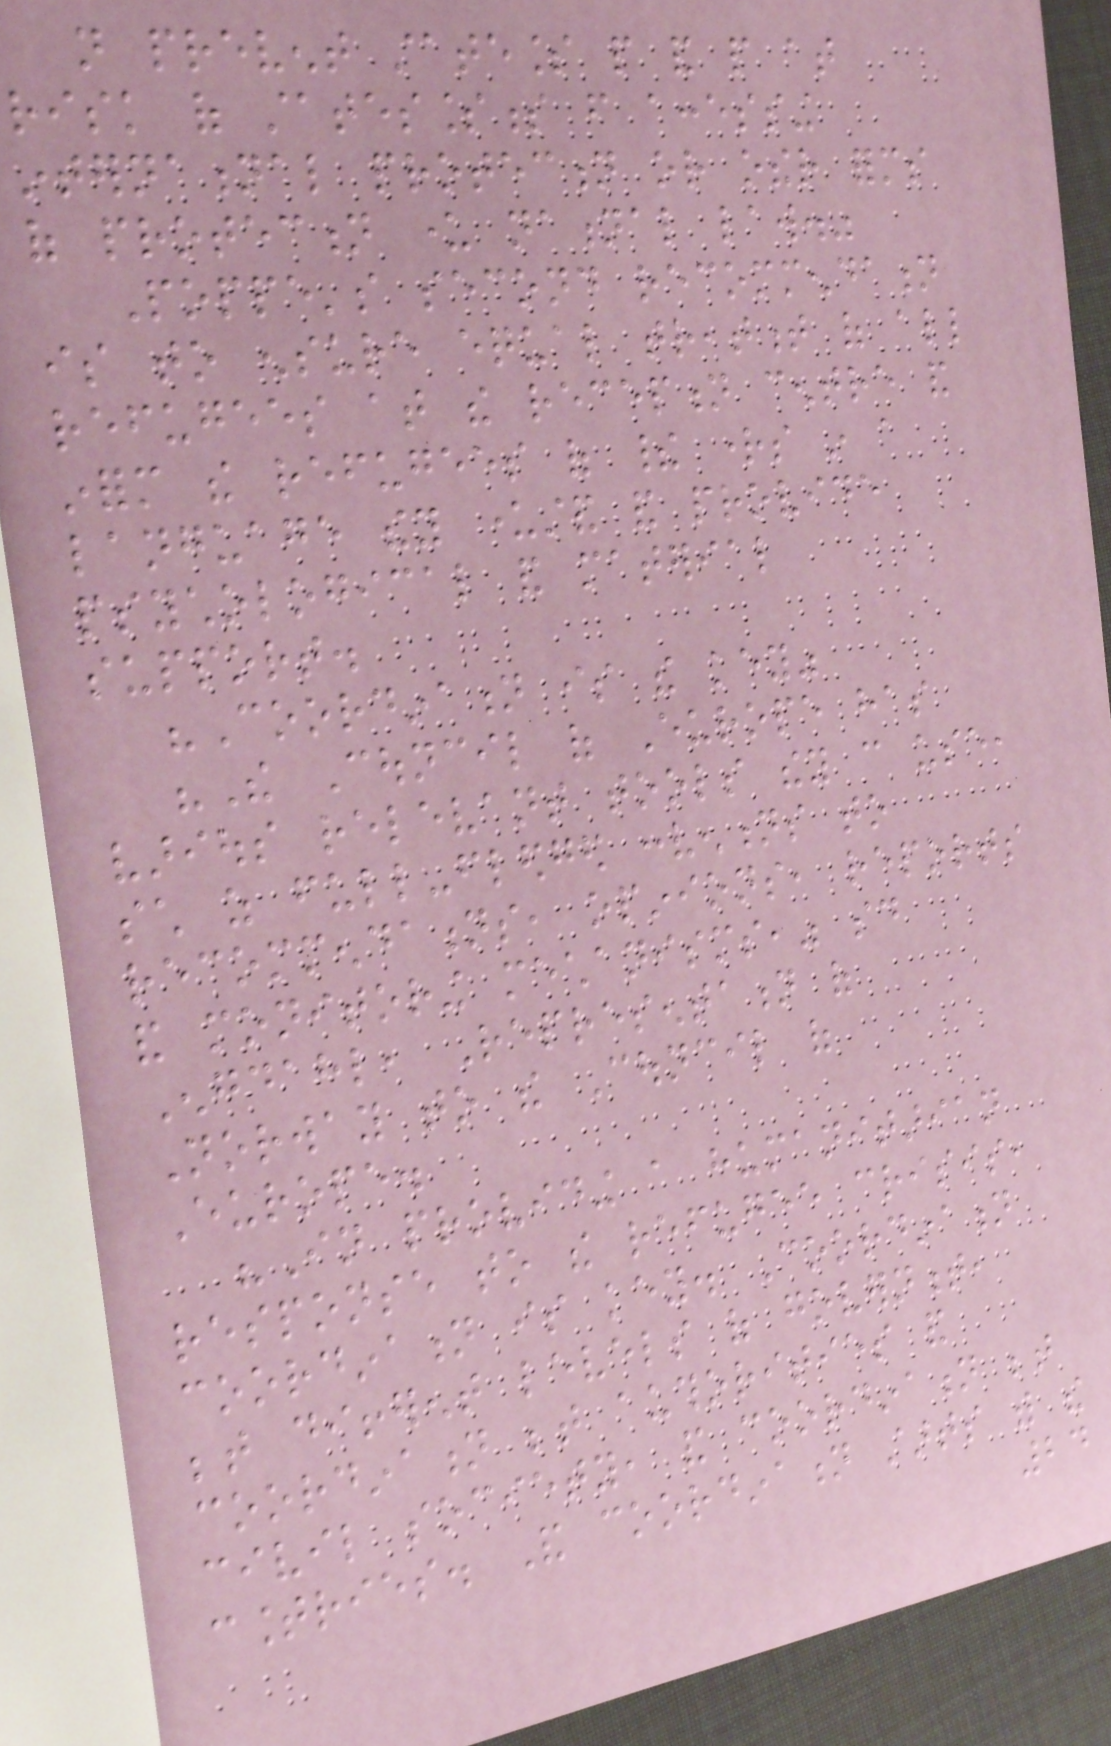not prevent stateless people and people at
risk of stateslessness from accessing
international protection or other forms
of protection under national law."
Poppe's second recommendation
is to ensure equal treatment of all
refugees at the reception centre and
inform the refugees of their rights in a
language they understand and provide
psychological and material
support.
"Coordination is the key"
"The Council of Europe has
various relevant tools they can use,
such as full-fledged conventions to
recommendations, opinions, reports
and monitoring mechanisms," said
Engdahl, Representation of
Norway to the Council of
Europe.
"In providing a humanitarian
response to the refugee crisis,
coordination is key. Coordination
between different levels of government,
coordination between authorities and
civil society, and coordination between
countries. And coordination starts with the
24
